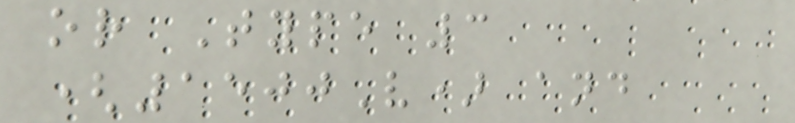or Type 3
(1500V) and
